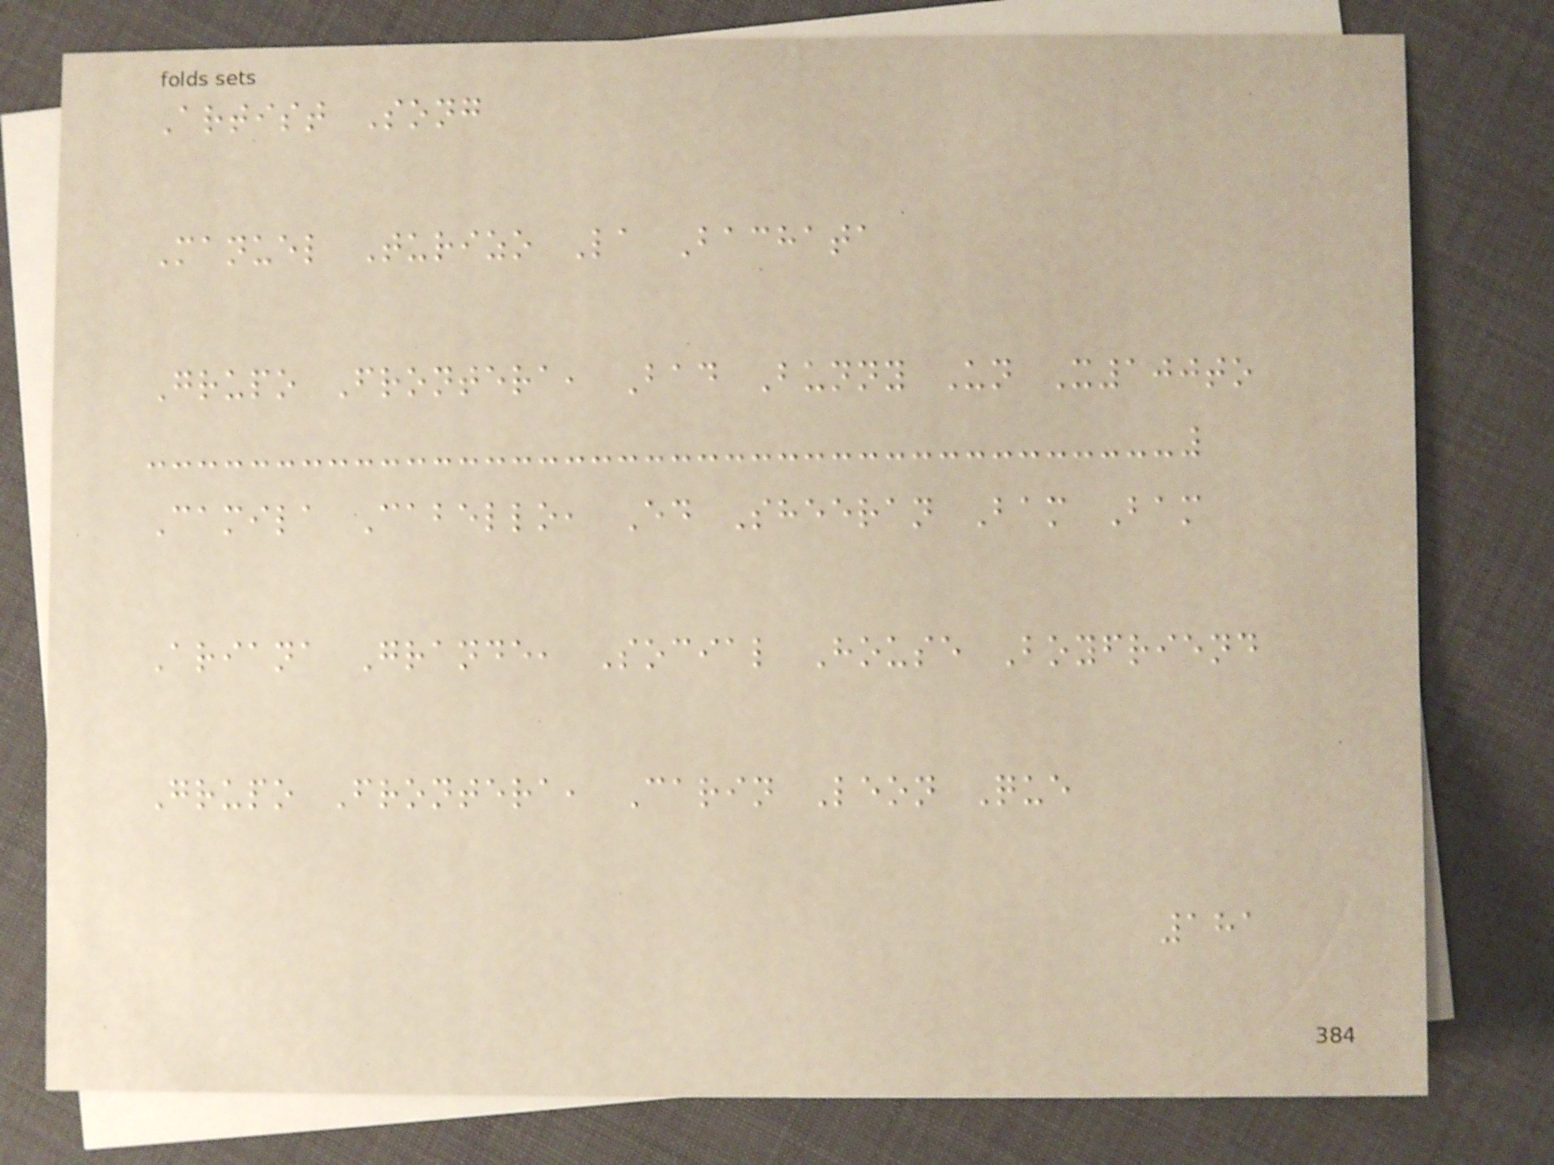Artist Song
Manuel Turizo La Bachata
Grupo Frontera, Bad Bunny Un X100to
Camila Cabello, Ed Sheeran Bam Bam
Ariana Grande, Social House Boyfriend
Grupo Frontera, Carin Leon Que
181
